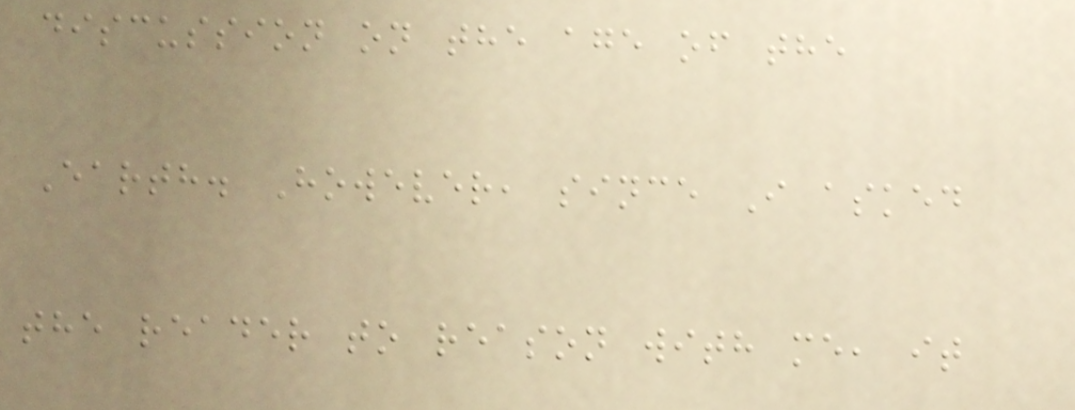discussion on the age of the
Earth. However, since I asked
the reader to reason with me, it
